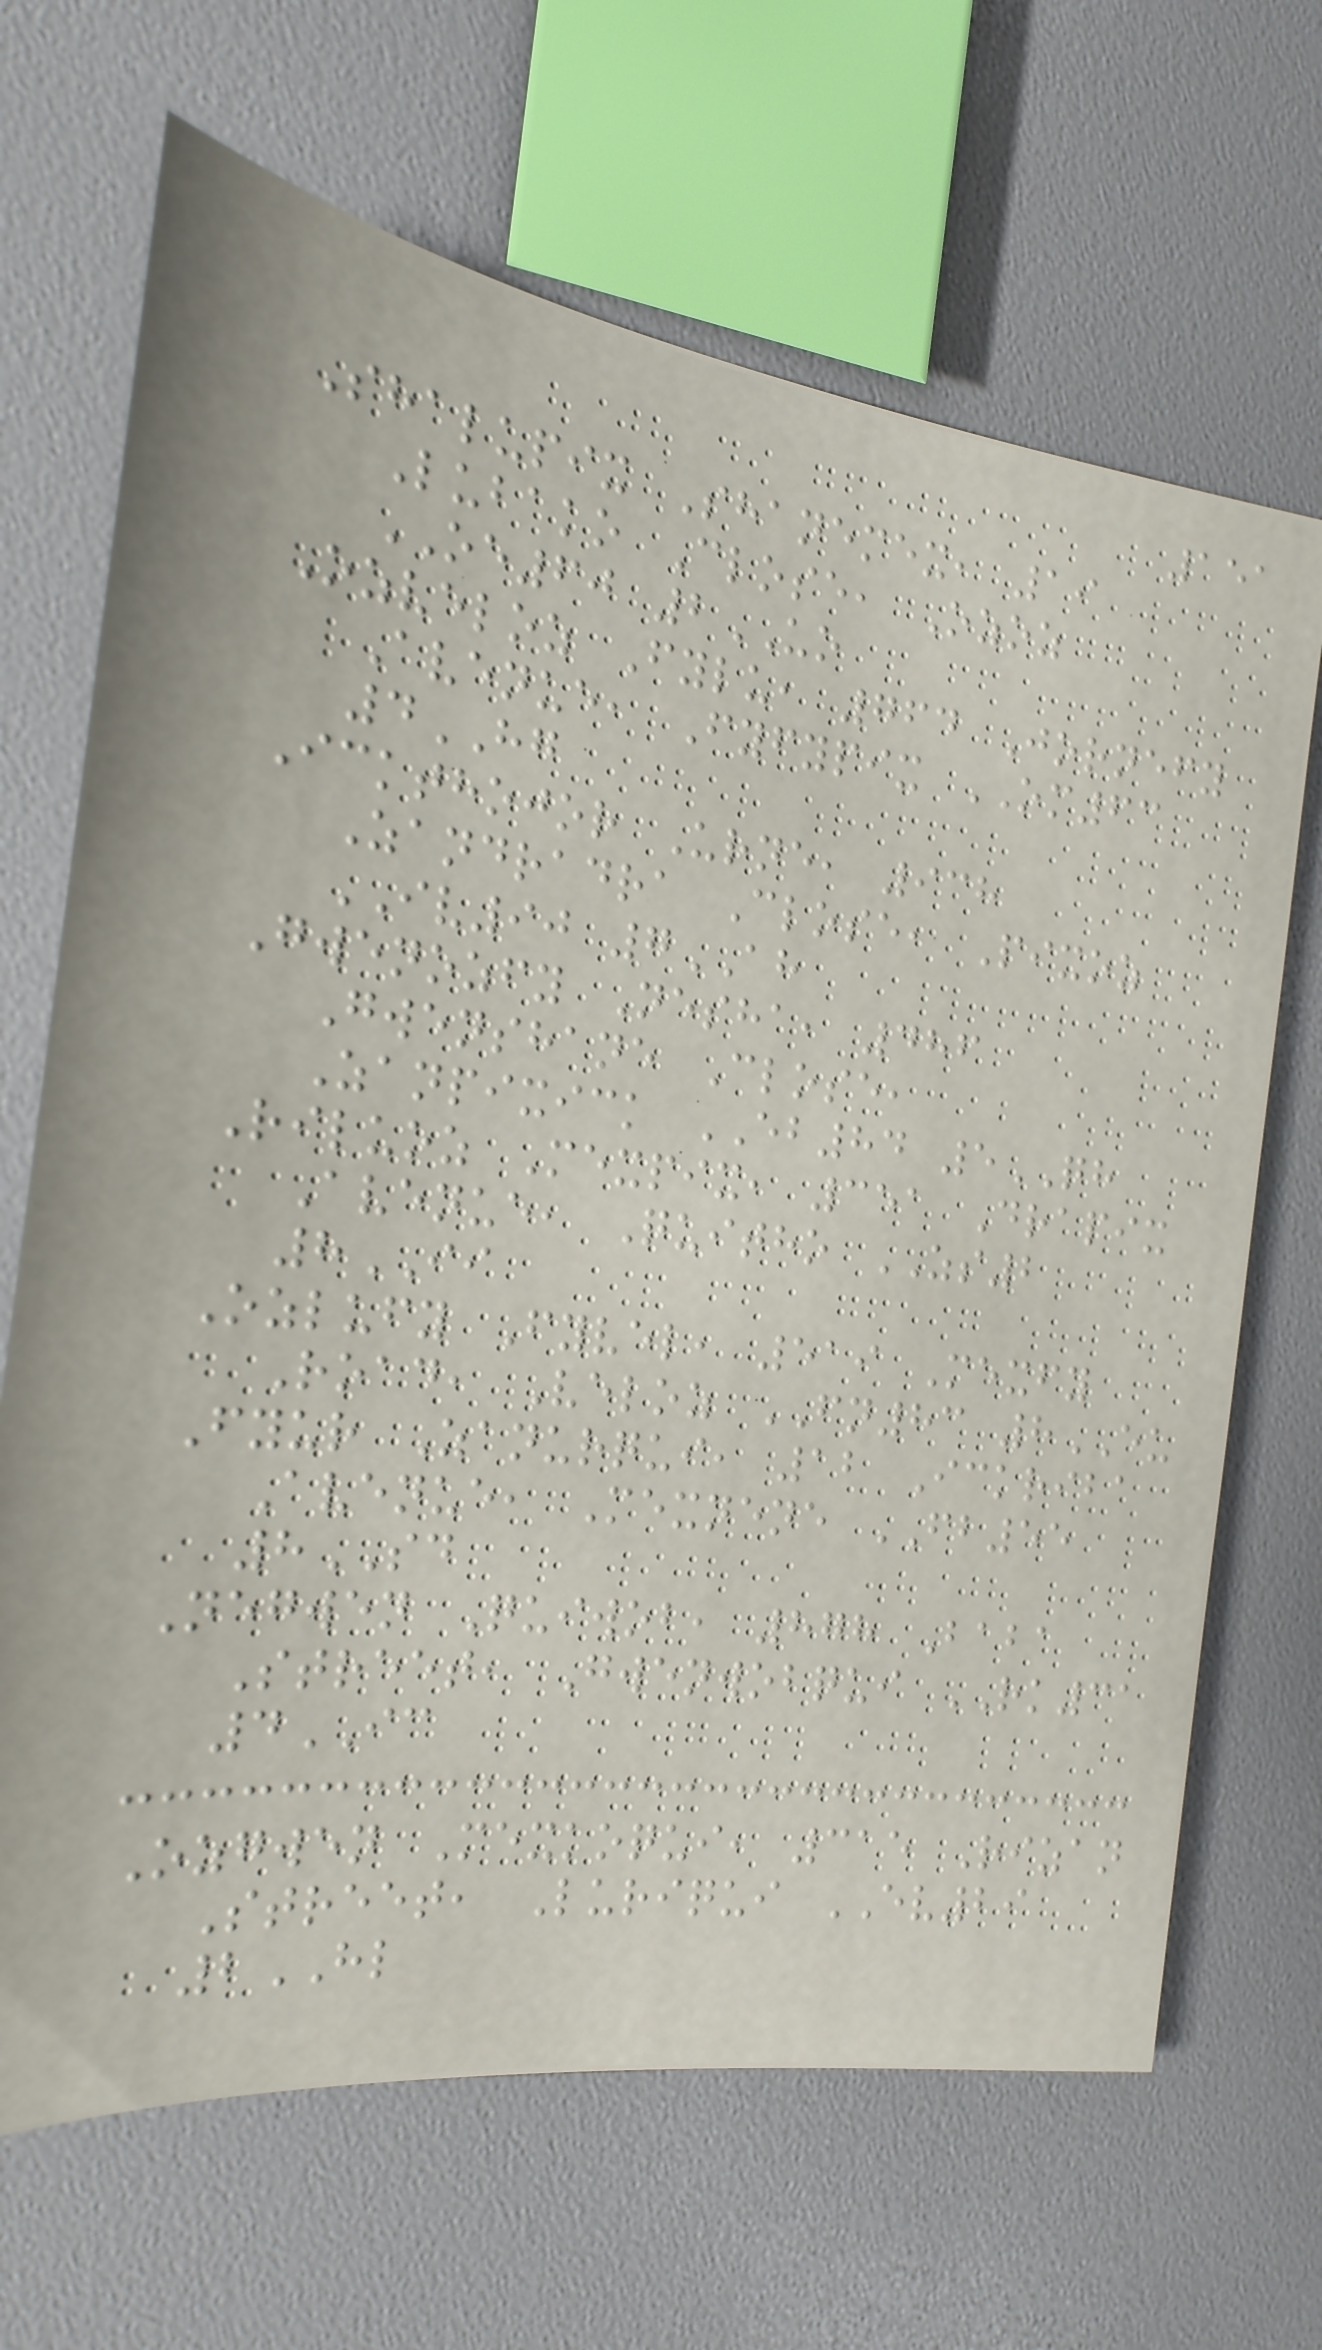151
Shalupix Shanemex, 19
Lubako Close, Ozoz
OE60 2UO
Ozveloz Fylu, 764 Jornefy
Avenue, Fyfypix OM63
4HG
Ickthojor Urne, 938
Zandradra Close, Pixoz
IV90 7AH
Gwenozfy Nesha, 486
Gwenshane Close,
Zanpixick EB84 5QH
Riluoz Mexpix, 351 Drapix
Avenue, Quitho ZS2
8II
Ozlufy Fyvel, 519 Mexfy
Road, Veloz FN83 8EU
Fyur Zanurqui, 12 Ickriba
Avenue, Mexnene FB55
8SD
Negwen Quiwob, 878 Baba
Street, Gwenwobqui RK31
4IC
Ozgwen Mexkoqui, 315 Rizan
Street, Luriqui EV29
2HL
